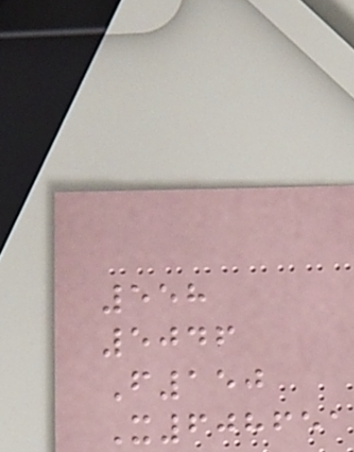558
5046
F150
X608651
